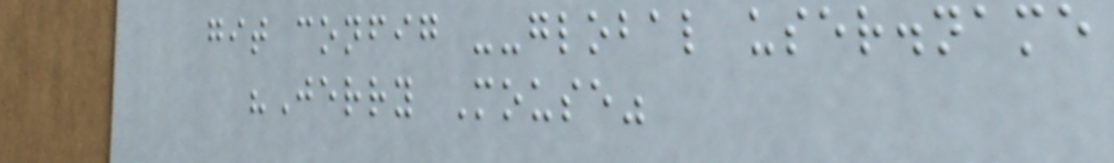git config --global user.name
"Jerry Mouse"
